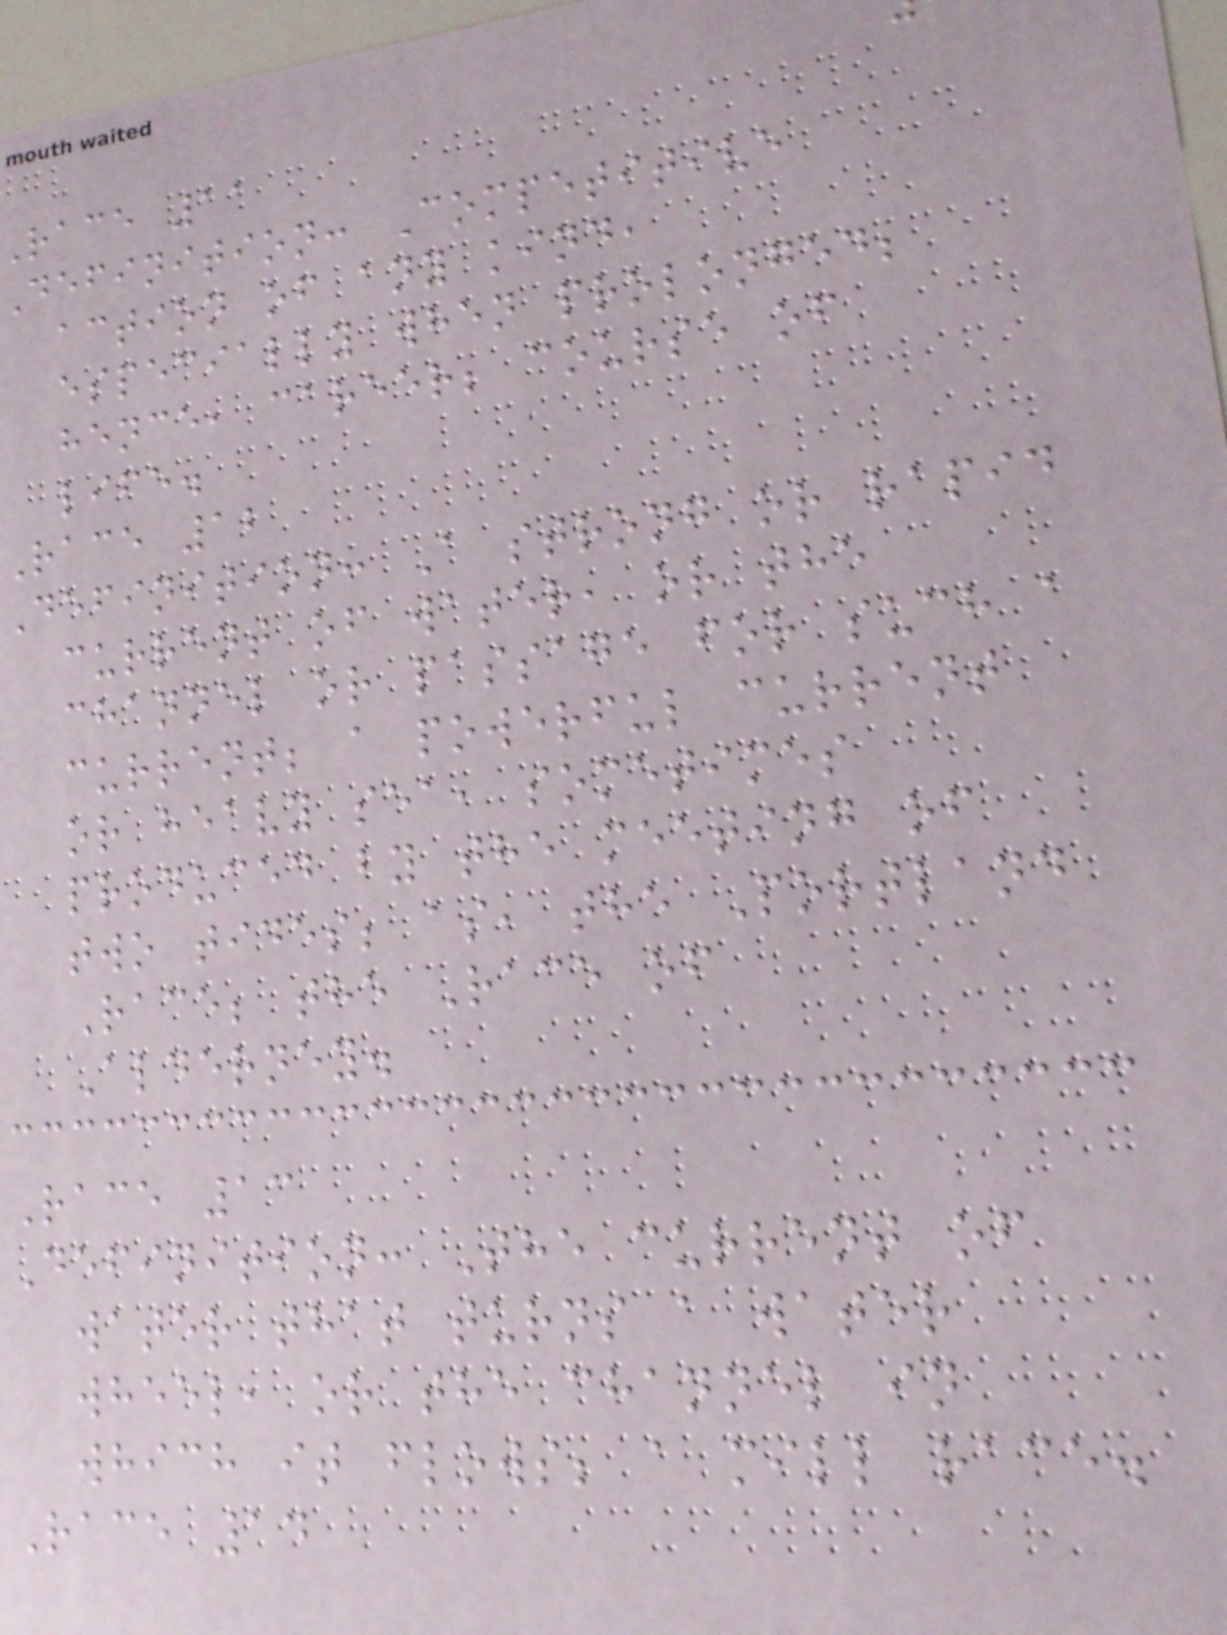race 11
Definition: Competitive
action of any kind,
especially when prolonged;
hence, career; course of
life.
Race 12
Definition: A strong or rapid
current of water, or the
channel or passage for such a
current; a powerful current
or heavy sea, sometimes
produced by the meeting of
two tides; as, the Portland
Race; the Race of
Alderney.
Race 13
Definition: The current of
water that turns a water
wheel, or the channel in
which it flows; a mill race.
Race 14
